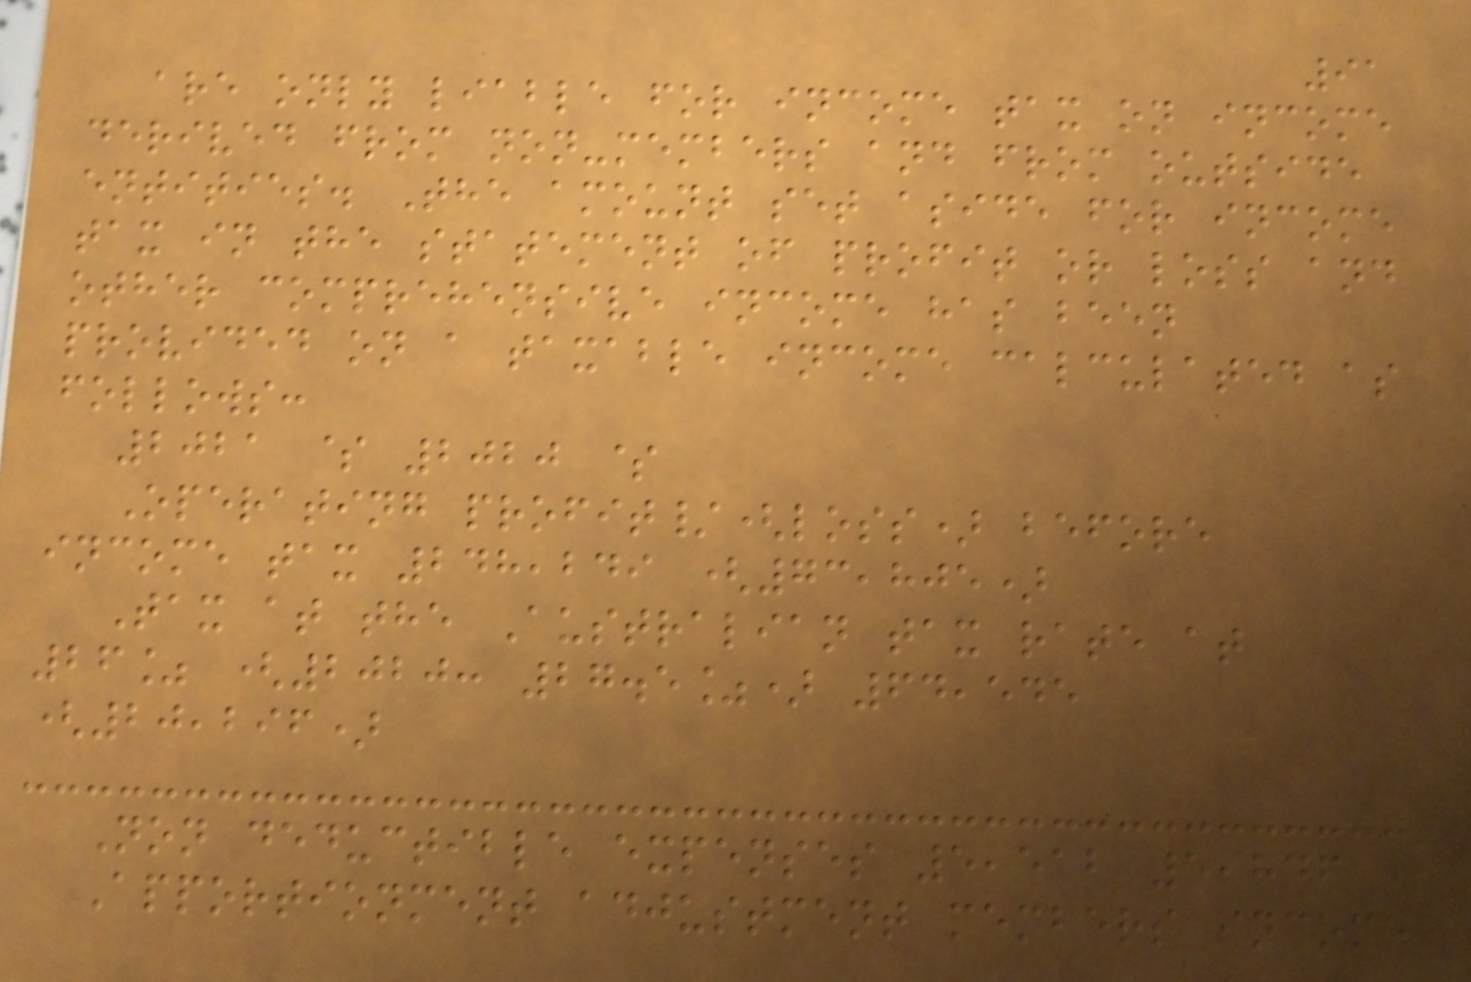91
are only liable for income tax on income
derived from non-members and from outside
entities. The amount set aside for income
tax in the statement of profit or loss and
other comprehensive income has been
provided on a taxable income calculated as
follows:
2021 $ 2020 $
Operating profit/(loss) before
income tax 248,249 (73,805)
Tax at the Australian tax rate at
26% (2020: 27.5%) 64,545
(20,296)
Non deductible expenses 5,512 5,846
Apportionment adjustment members income
